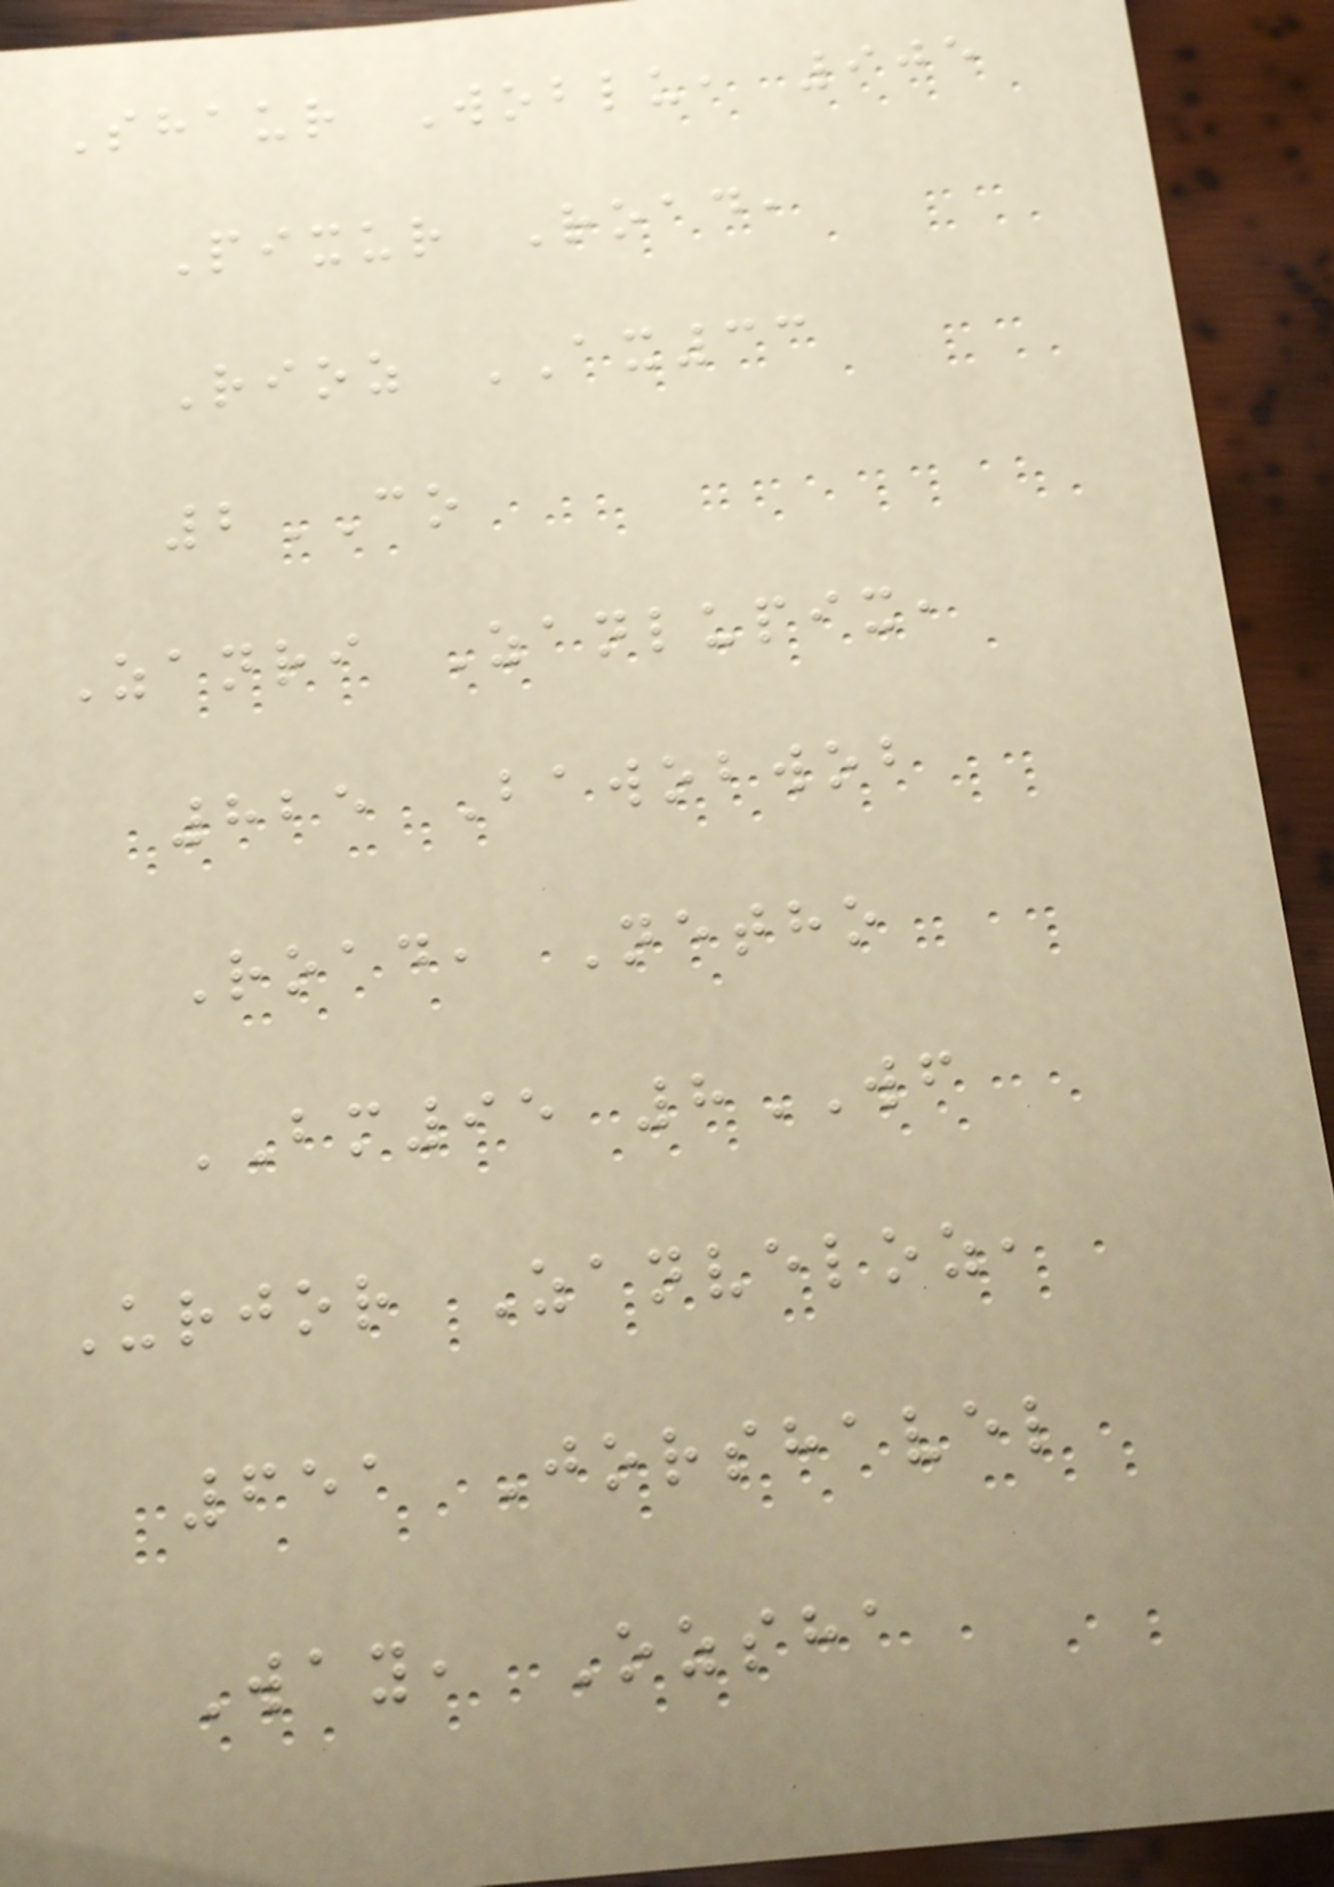Shaur Woblu, 905
Pixur Road,
Rioz AX33
2CO
Zanri Zanlupix,
825 Bawobwob
Road, Netho
BM95 8WF
Urjor Zanveloz,
651 Jorshavel
Way, Ozsha
